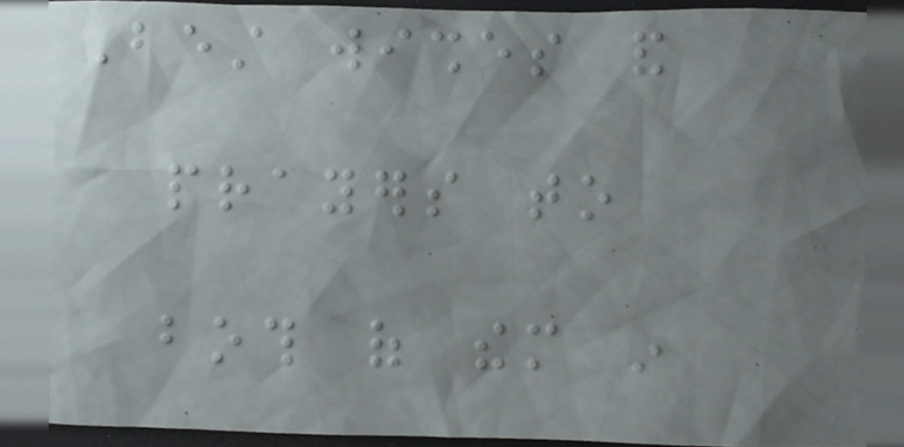Best wishes and
prayers to
both of them in
